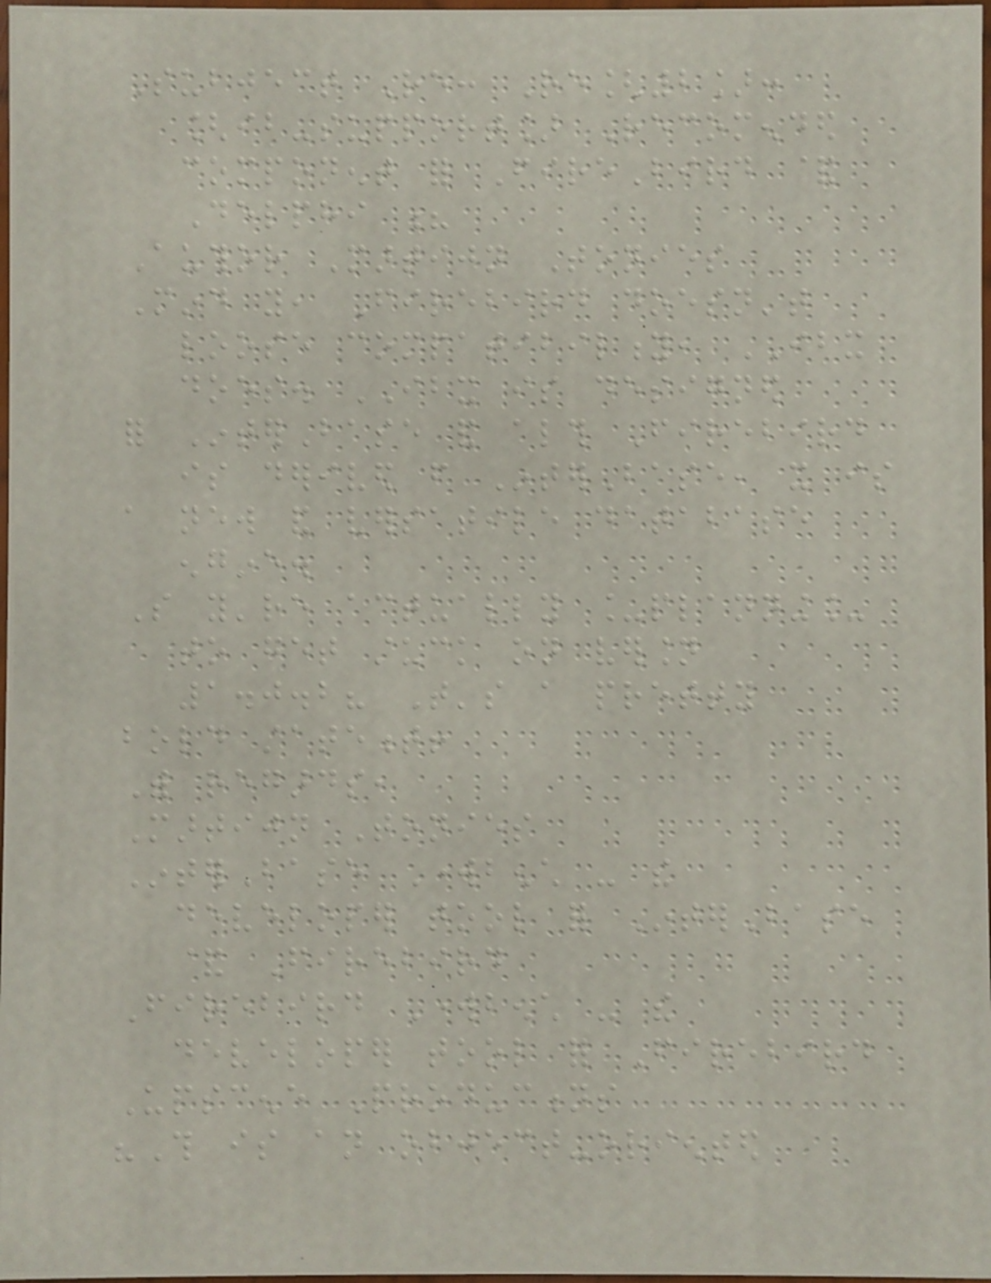Subject Re: Re[2]:
[ib-support] Recomended
component for FireBird &
Delphi ?
Author Martijn Tonies
Mind you, Firebird doesn't
loose compatibility, IBX
does. IBX is designed
for InterBase and although Firebird
is derived from InterBase, it is
a new and versatile database
engine.
So you're actually _planning_
to get stuck on version
1.0.2? That's a pretty
bold statement!
With regards,
Martijn Tonies
InterBase Workbench - the
developer tool for InterBase
& Firebird
Firebird Workbench - the
developer tool for Firebird
Upscene Productions
"This is an object-oriented
